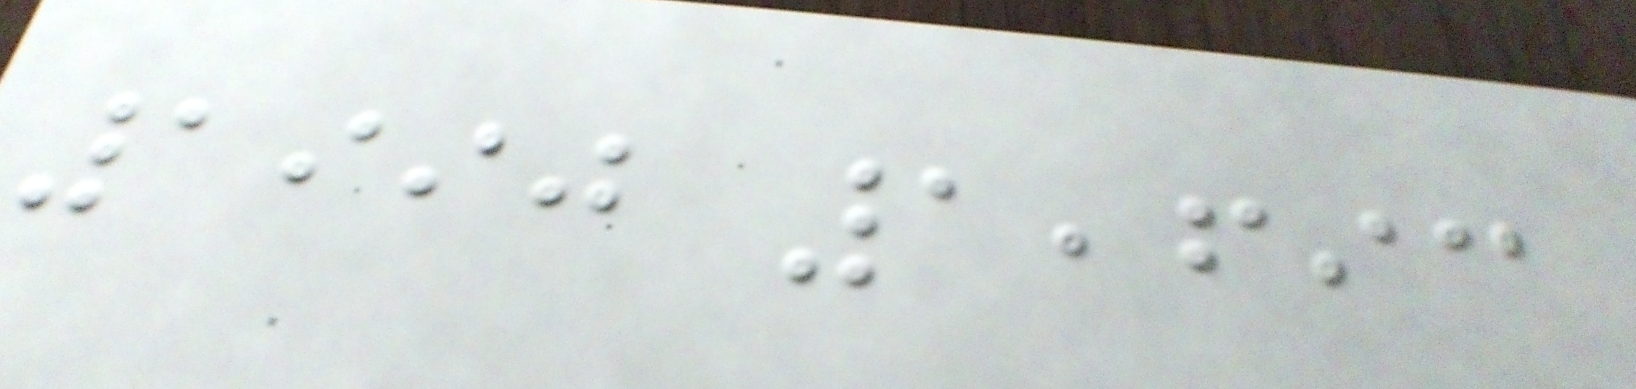1990 1,693
